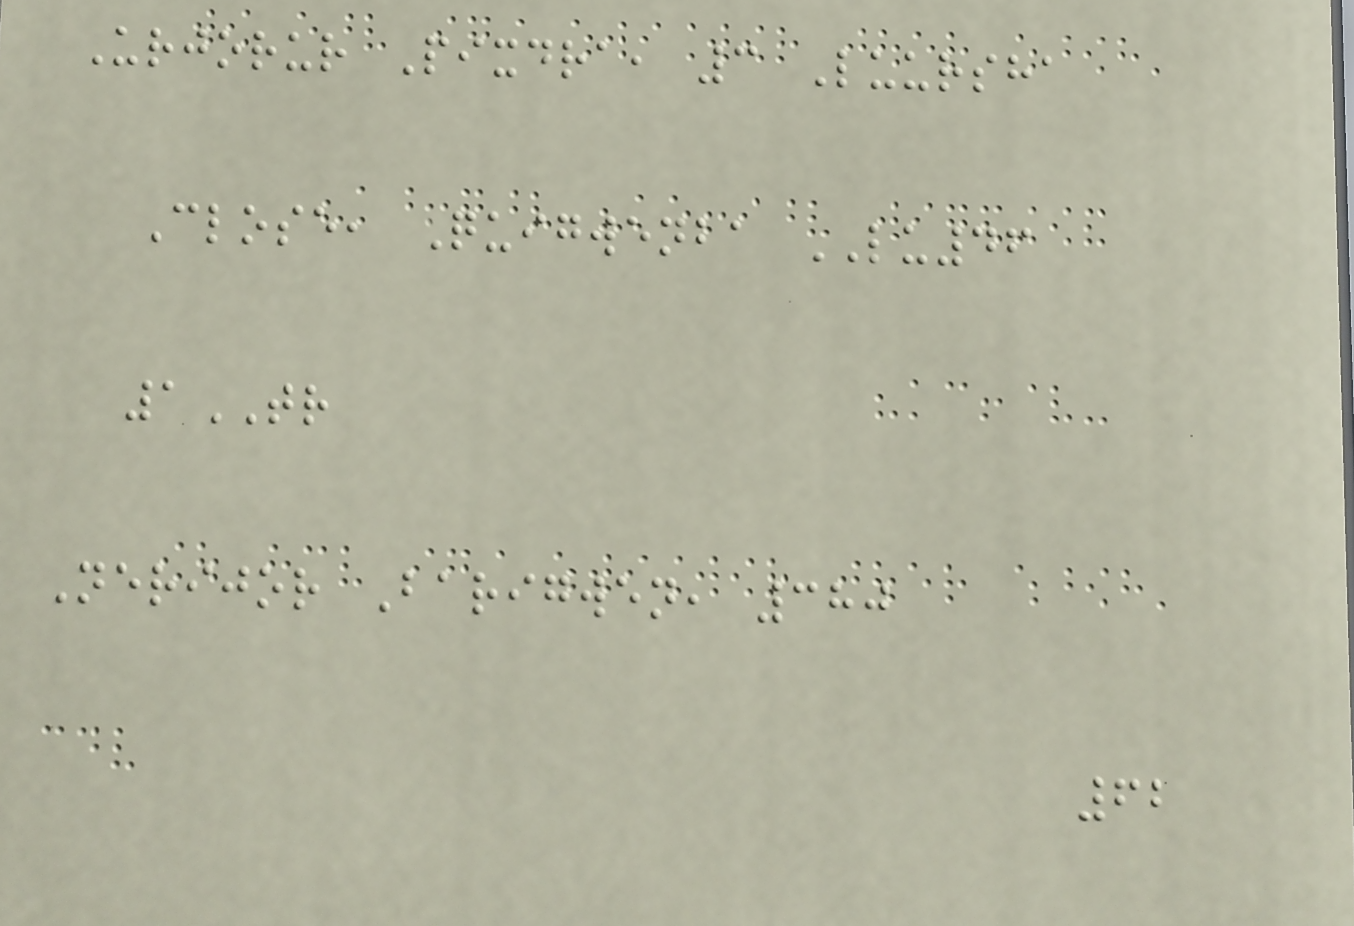Urjorur Pixdra, 3 Luursha
Close, Quigwenba LU46
1TR
Nerijor Barigwen, 380
62
